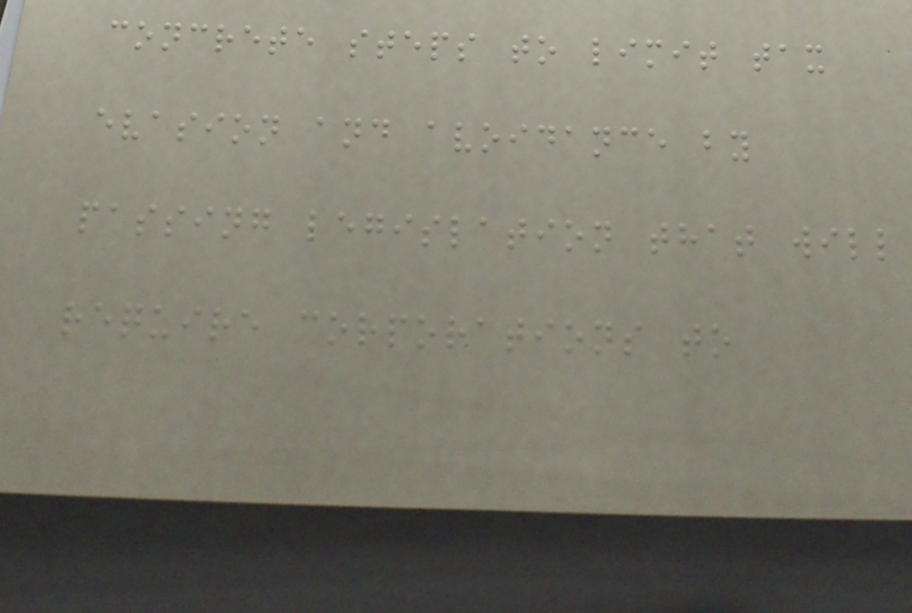concrete steps to limit tax
evasion and avoidance by
passing legislation that will
require corporations to
